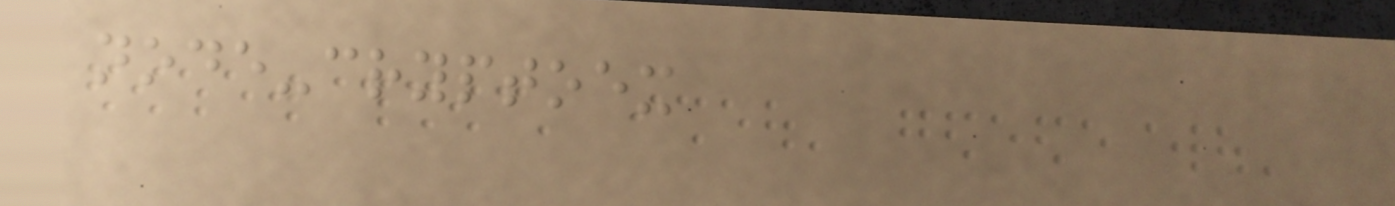node-cryptoex
